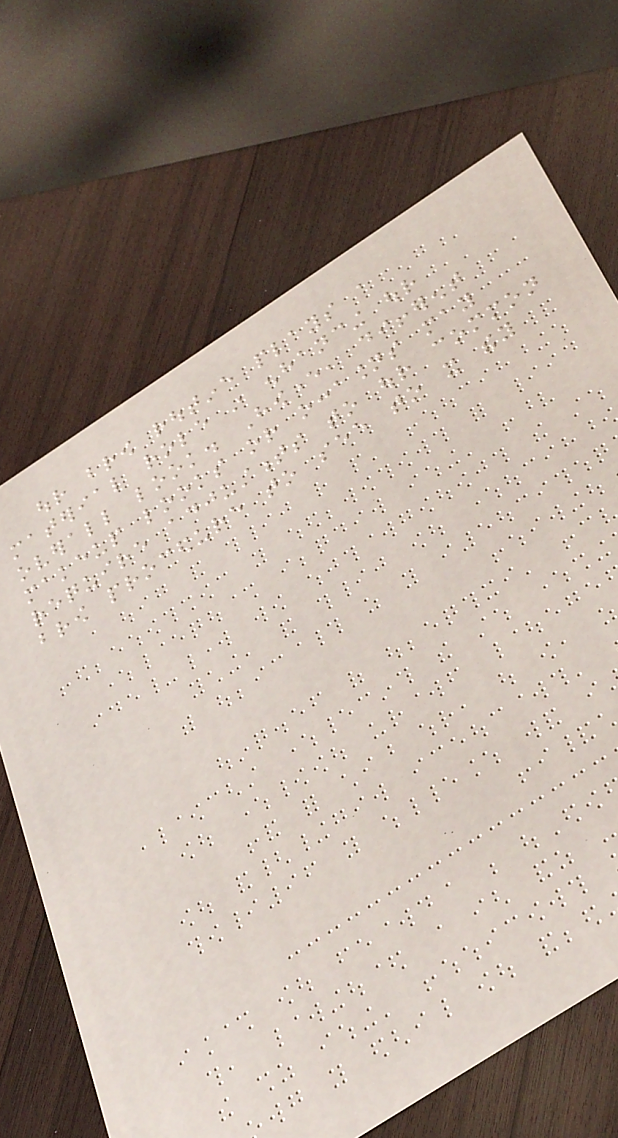our brow routine plays a
material role in enhancing our
overall look. However, different
makeup looks or occasions may
require adjustments to our common
brow procedure to see to it they
